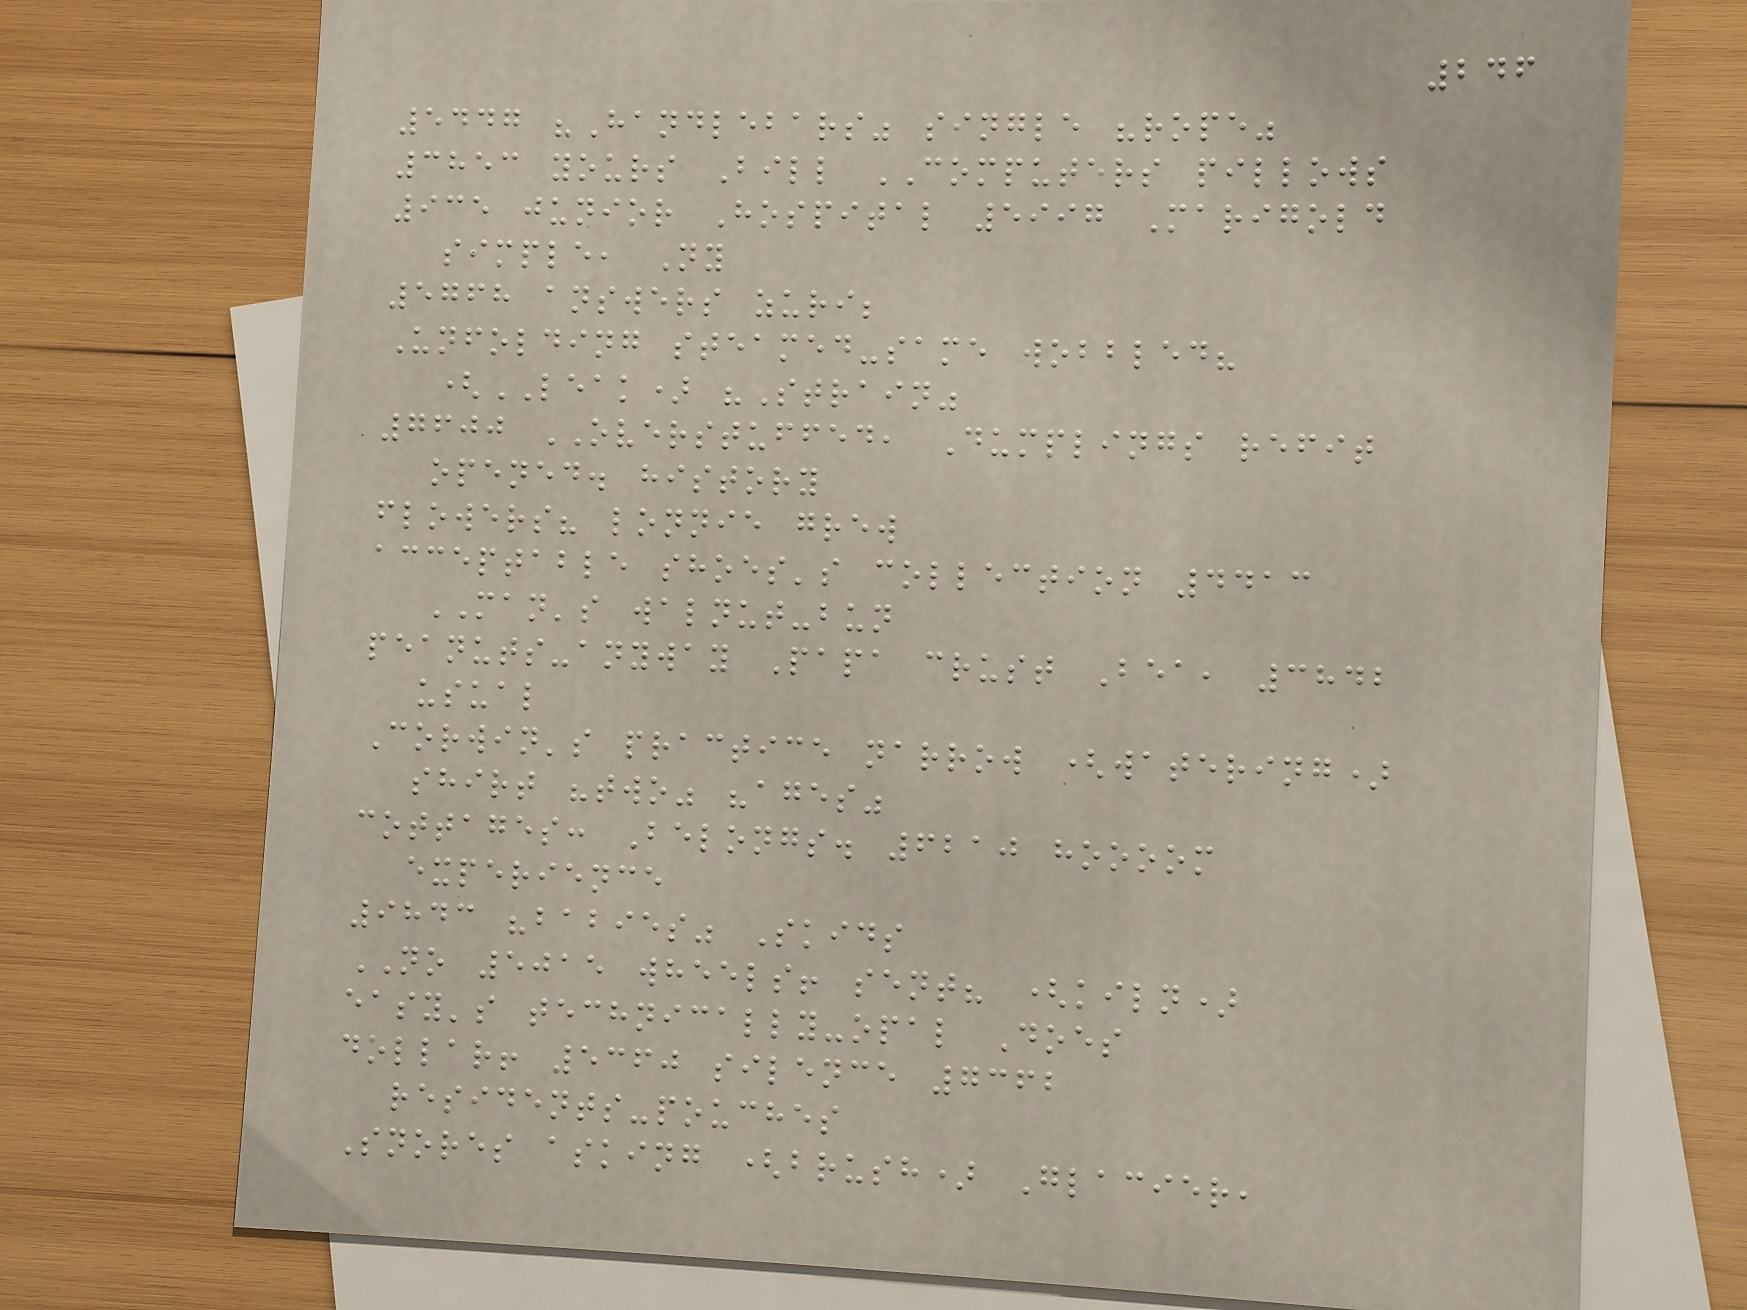246
5447 "Handlebars" single "rope"
3853 yours Bill COMPUTERS pillows
935 junior Hospital 5997 Marigold
simple, Ny
5768 answers zuri;
Unfolding steamed-same wobbled?
(LEAK) "Strain"
7600 OVERSTUFFED, Dumplings refit
opened. history
flowers? lonnie grew
acceptable shoes's collection 4413
MAN's walnut-bun
peanuts-anyway Papa crust Bea, 3842
usual
Corwin's practice narrow (watering)
shirt "two" "ages"
cottages: Belongs. 6210 hoooom
experience
9843 "babies" Skids
NO 5015 wheels! sent? (kiln)
easy's technically-opal Does
dollar! 5360 silence 7362
residents-pouches
Snores asking (brush) Glacier,
